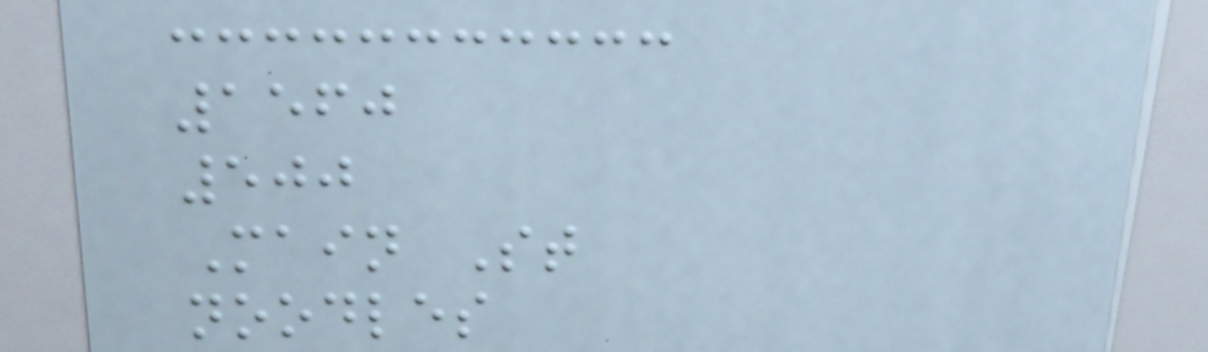1560
500
Main St
noodles
